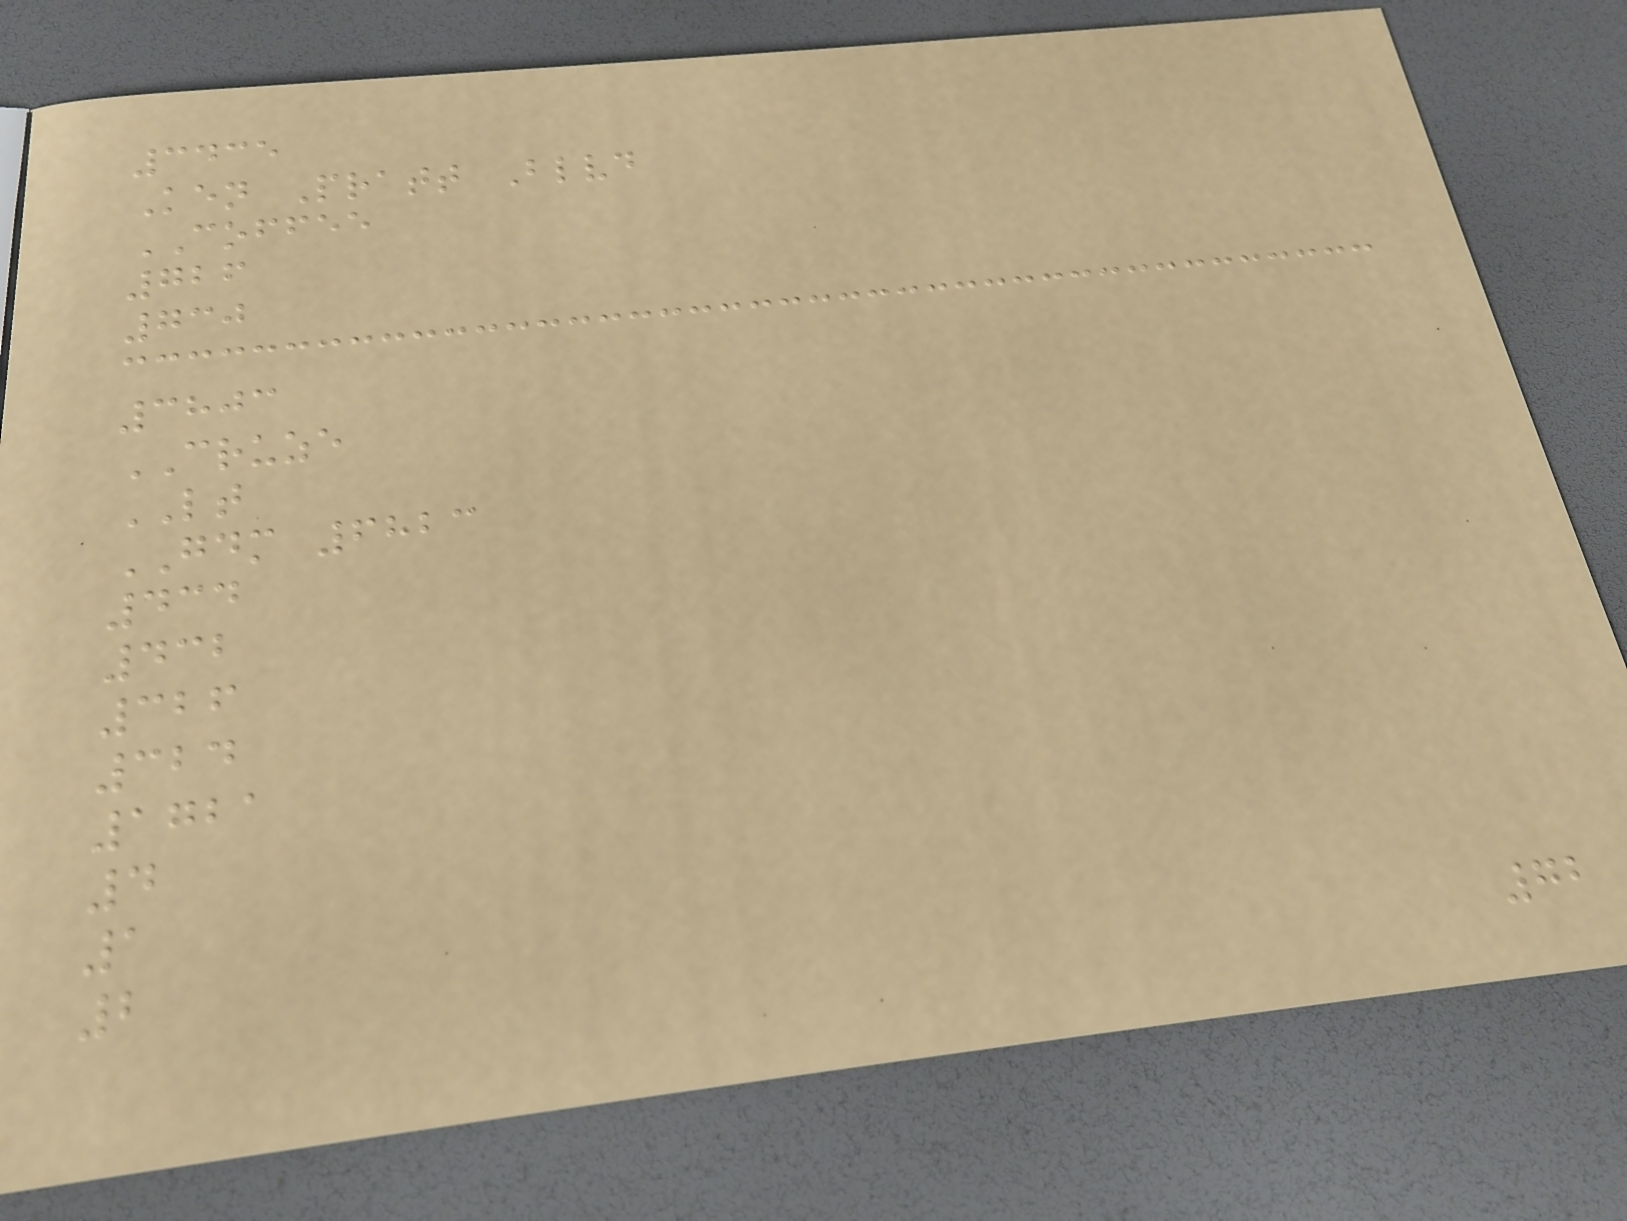3435
Ken Pratt Blvd
COFFEE
726
730
3803
CRUZE
LT
GDM 6823
434
432
326
324
1721
4
1
2
72
